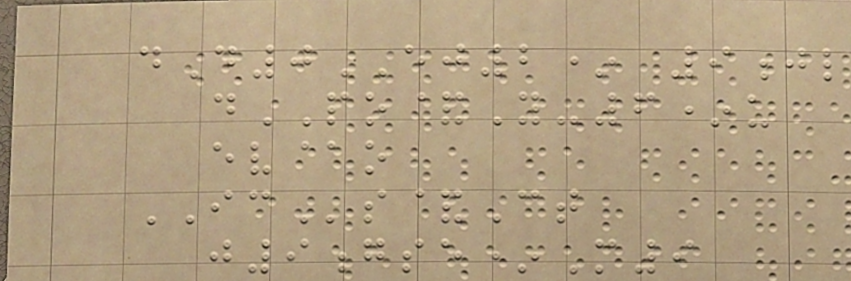dD0EJ2* 9jl
dPO&Y-6*u
ev@o
ICs&Ct
j9gse*M9
